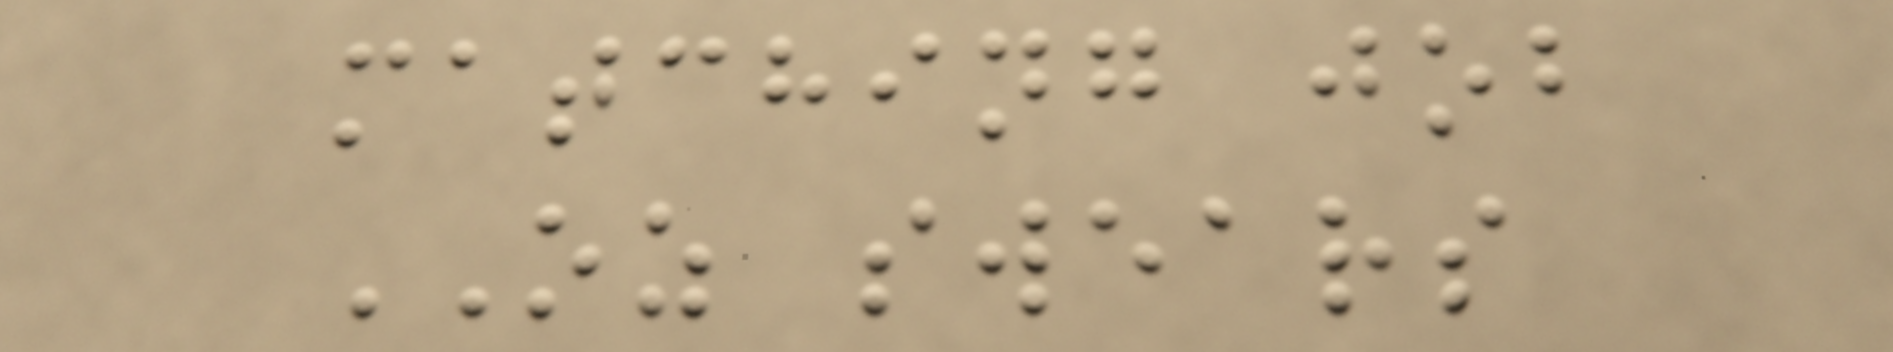matching job
OZ swears
